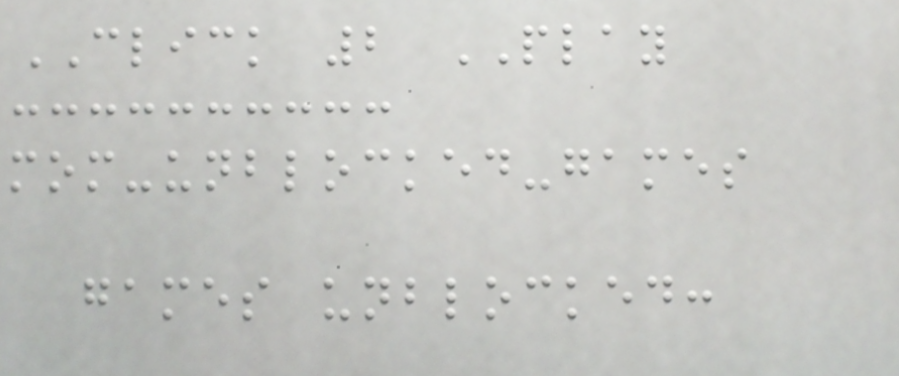CLICK 2 PLAY
mom-unblocked-games
games unblocked:
